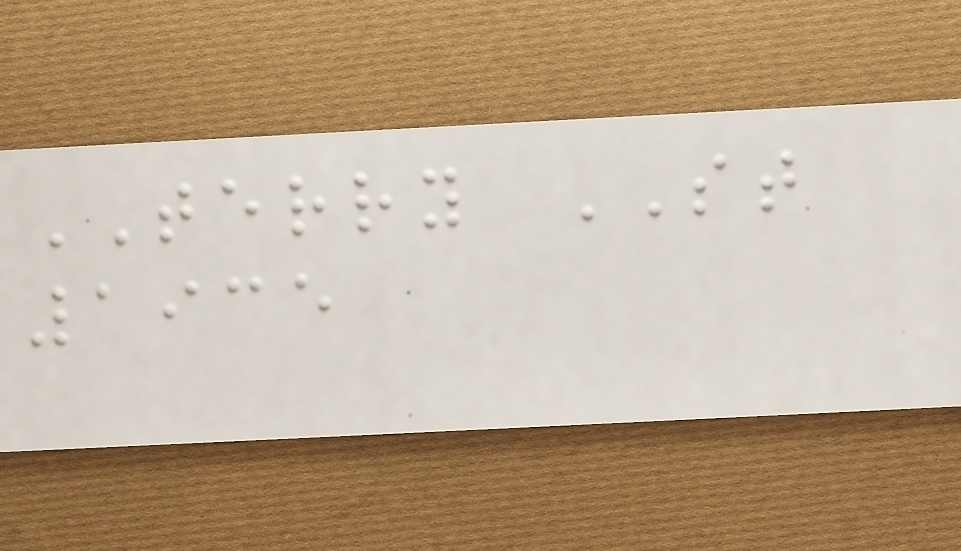TERRY ST
1935
